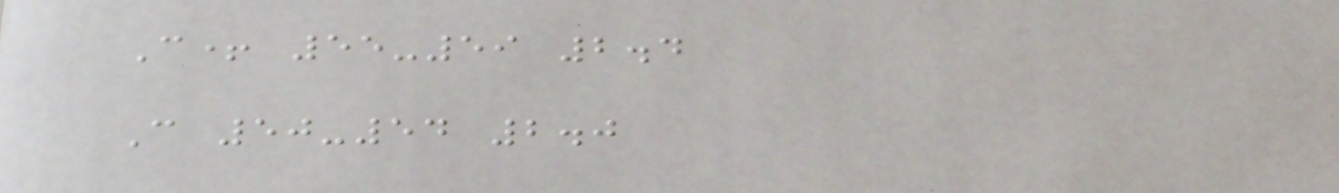C+ 55-59 2.4
C 50-54 2.0
